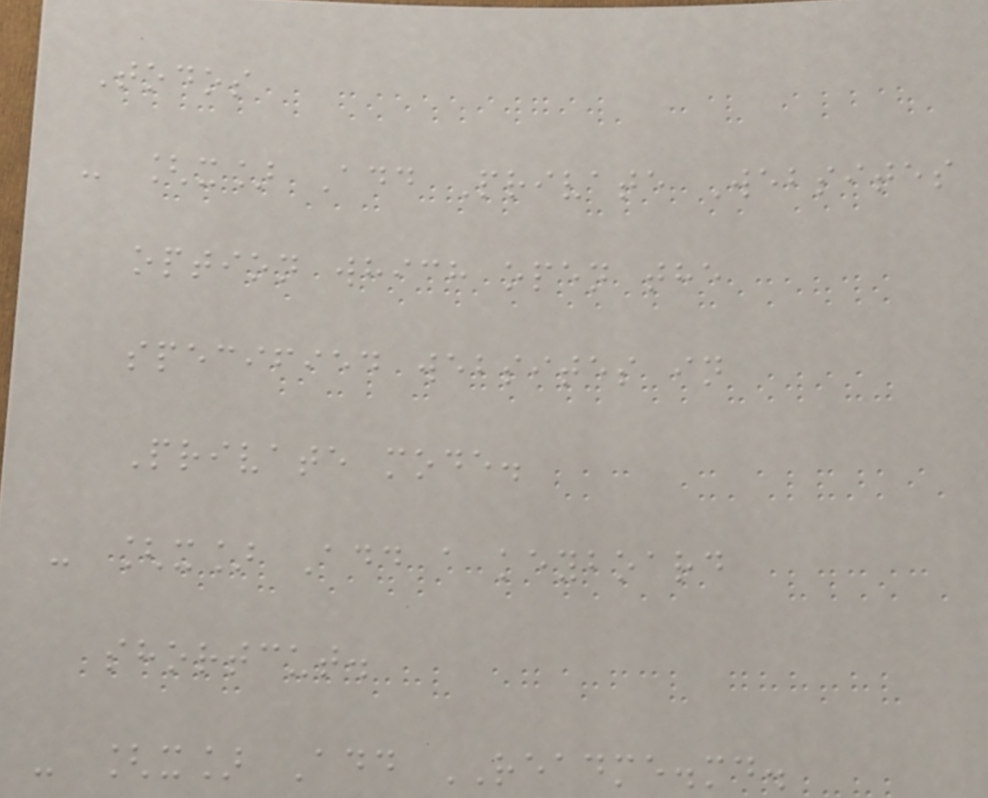Todos
- [x] Add Private Websites
option which open the
specified websites in
Private mode.
- [x] Add a keyboard
shortcut.
- [x] Add README.md.
